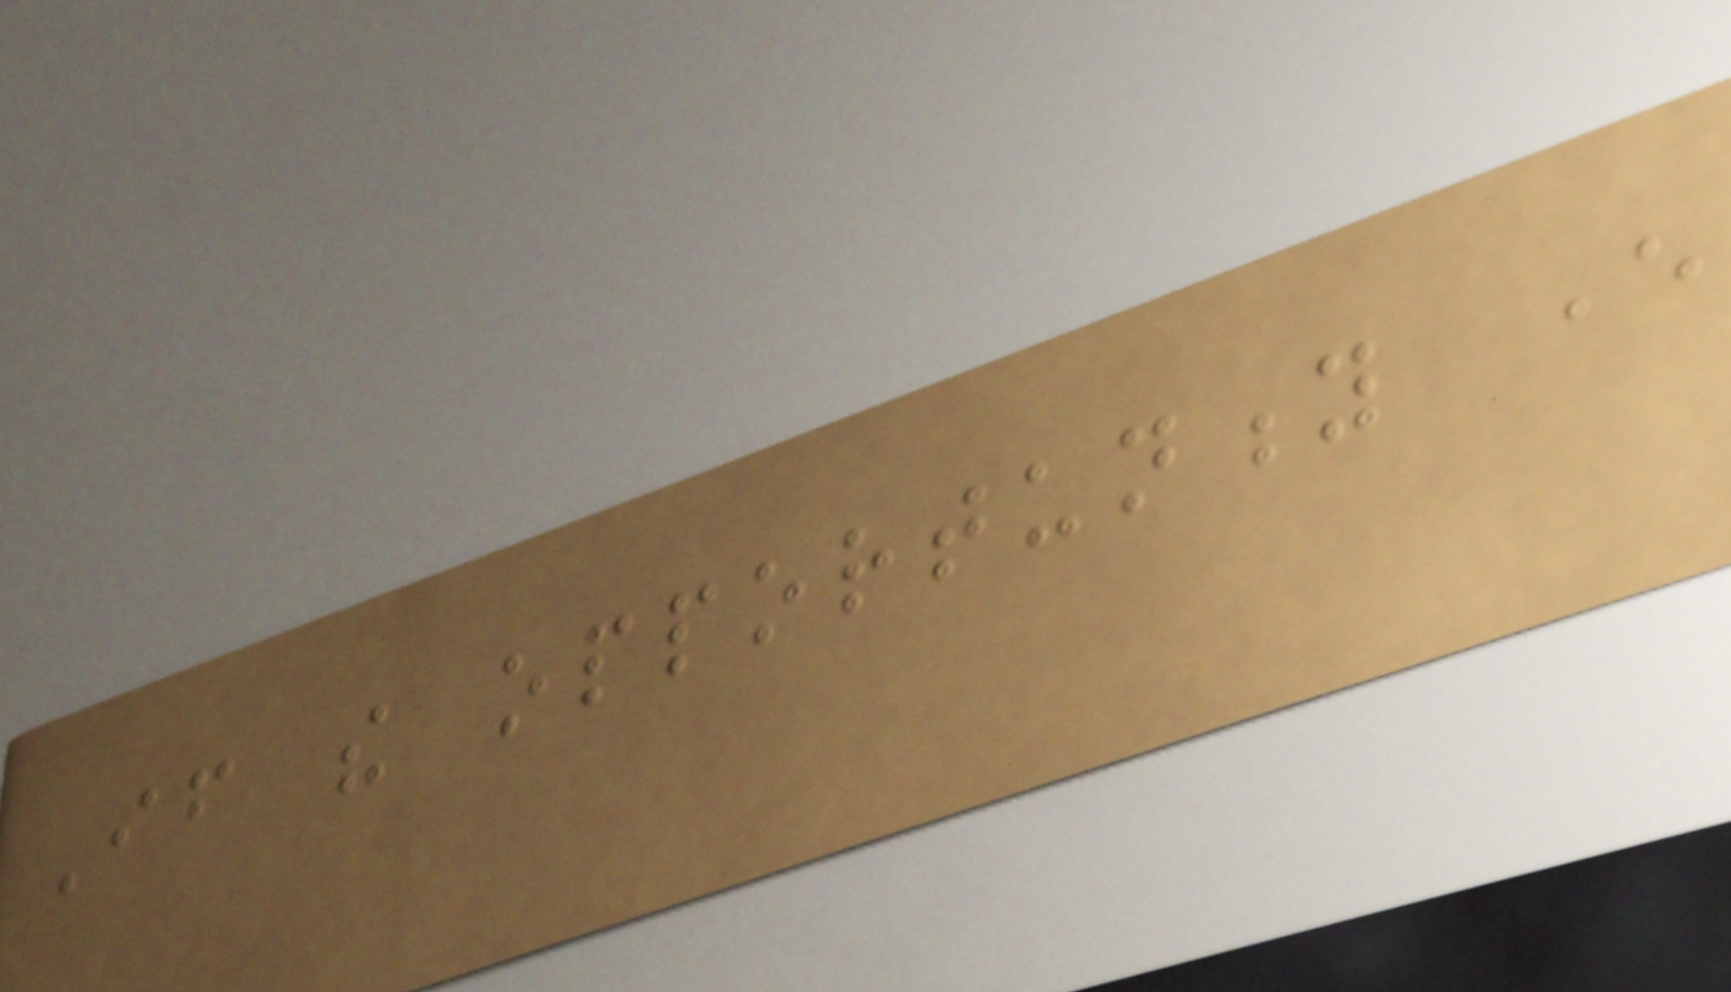If the opportunity ever
